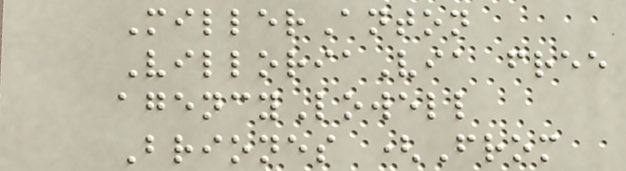MillerAnton
VilloriaVia free
agencyLowell
Briones (From
